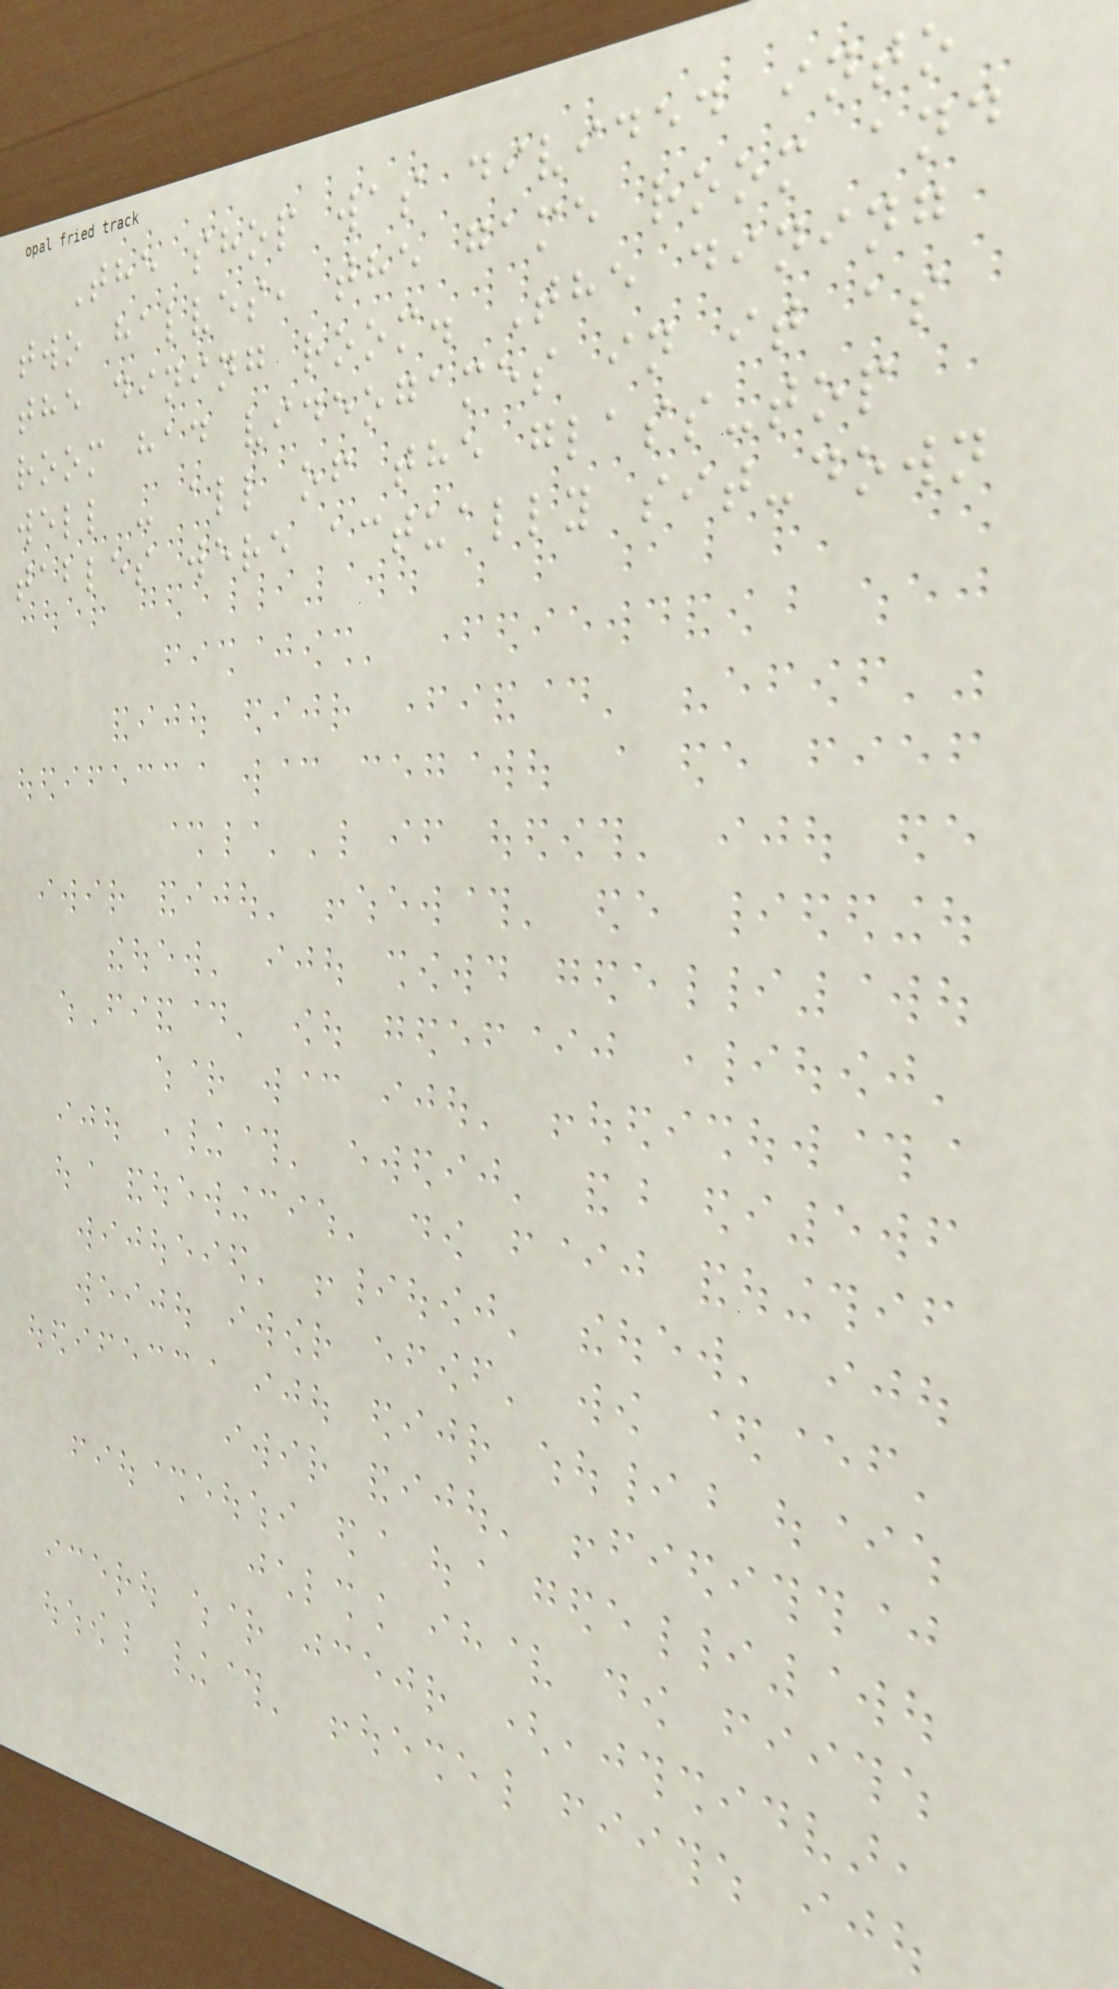The shop was divided into
two halves, the game room and
the dining room. The dining
room had videogames in it as
well - all of the glass-top
tables were actually sit-down
